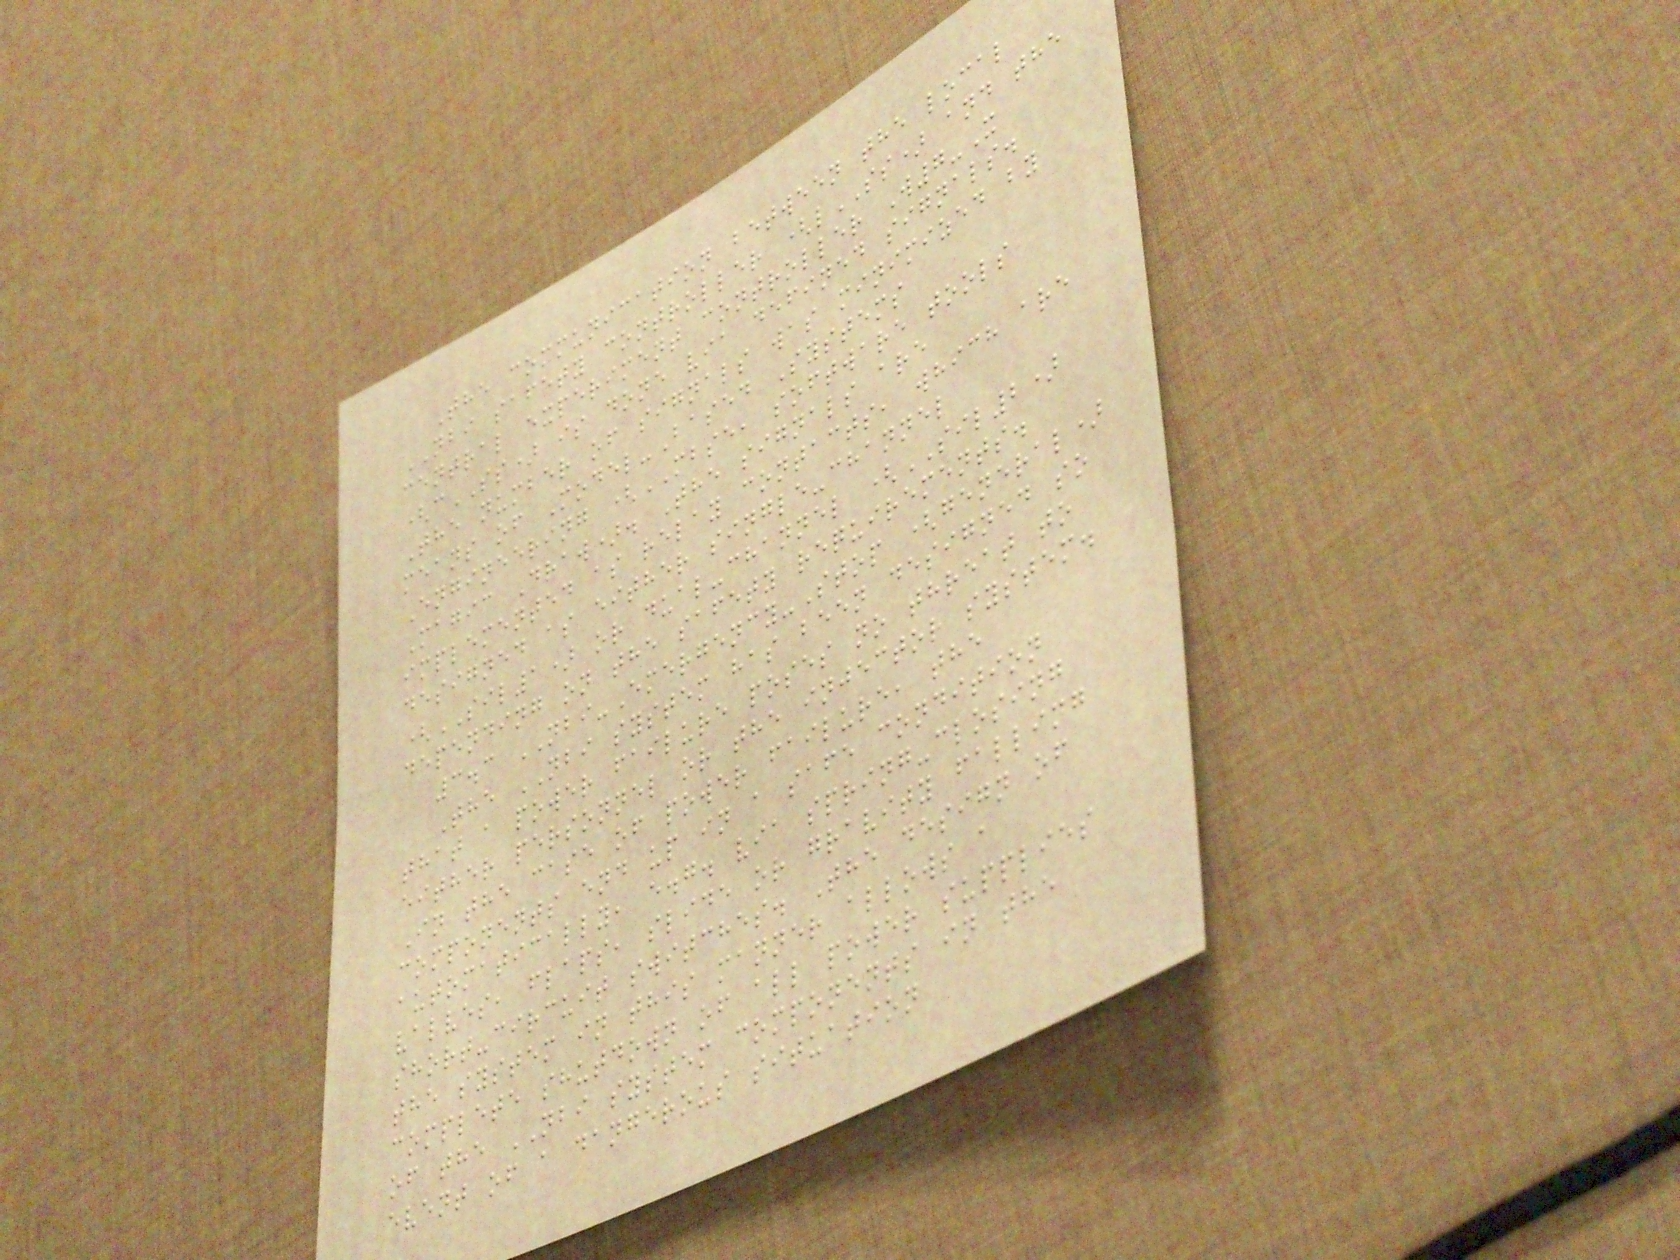The communication between the local
NBI safety controller (lSS) and the
central experiment controller W7-X
(cSS) is done via defined signals.
The number of signals was minimized by
means of Model-Based Systems
Engineering (MBSE, software tools
Magic Draw). The signals are
implemented as relay contacts, which are
designed as either single-channel
(SIL1) or dual-channel (SIL2)
depending on the safety requirements.
3.3 NBI-Emergency-Stop (general)
The NBI system has been designed so
that a power failure poses no threat to
either personnel or the injector system.
In the case of power failure, the
components end up in a safe condition
automatically, e.g. via spring-closing
valves, flaps, slide or gravity falling
short-circuit switches. The design of
the system in this manner allows a
complete shutdown of all power supplies
of the NBI system components in the
event of a dangerous situation
